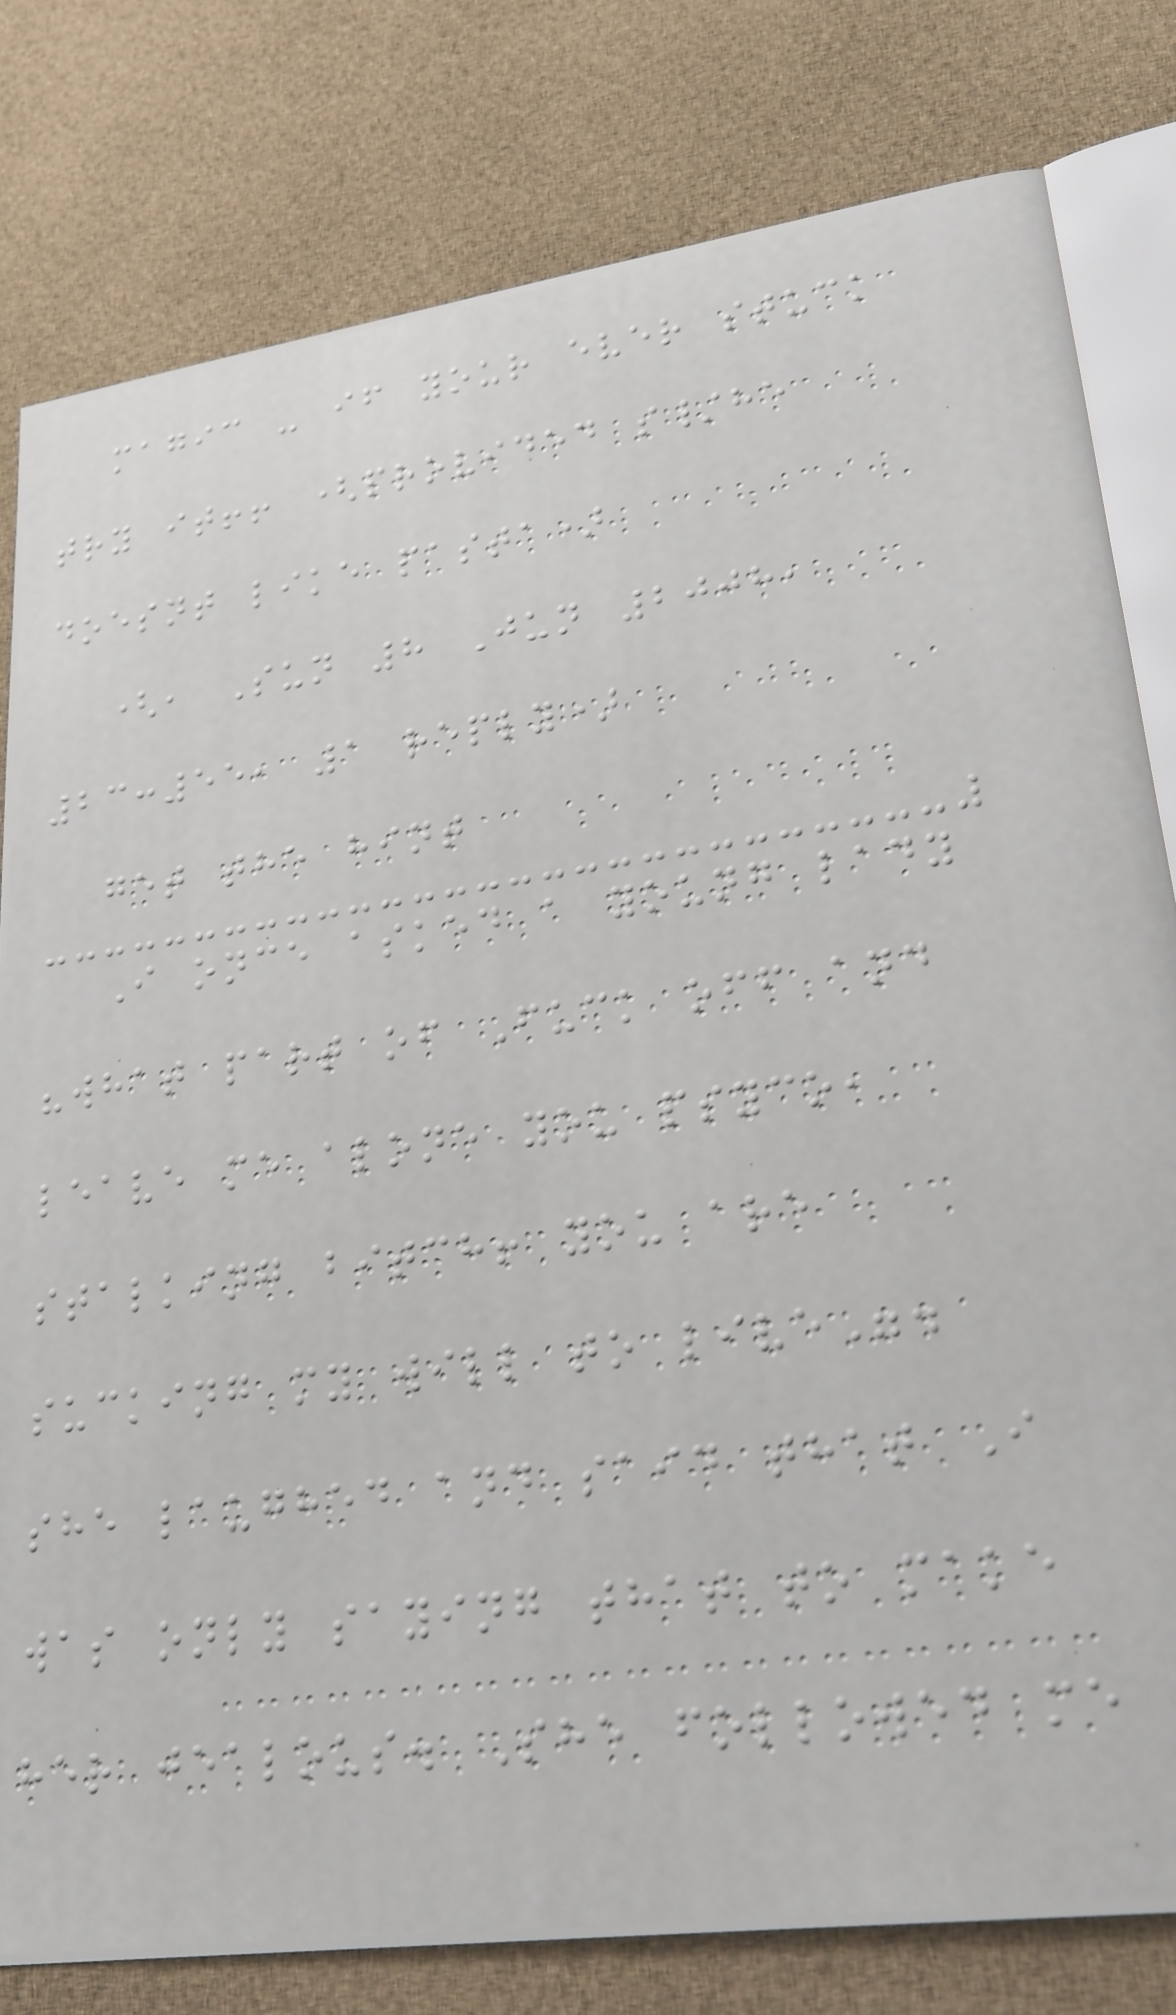magic - if your ever stuck
try it!! (provided s/he
doesnt like pasta)
(, Sun 8 Jun 2008,
23:55, 1 reply)
get the hint
I once asked a young lady
"what part of Fuck off and
leave me alone you psyco,
stalking bitch! you are
sucking my will to live".
she laughed and said that I
was only saying that to make
her jealous. She followed me
